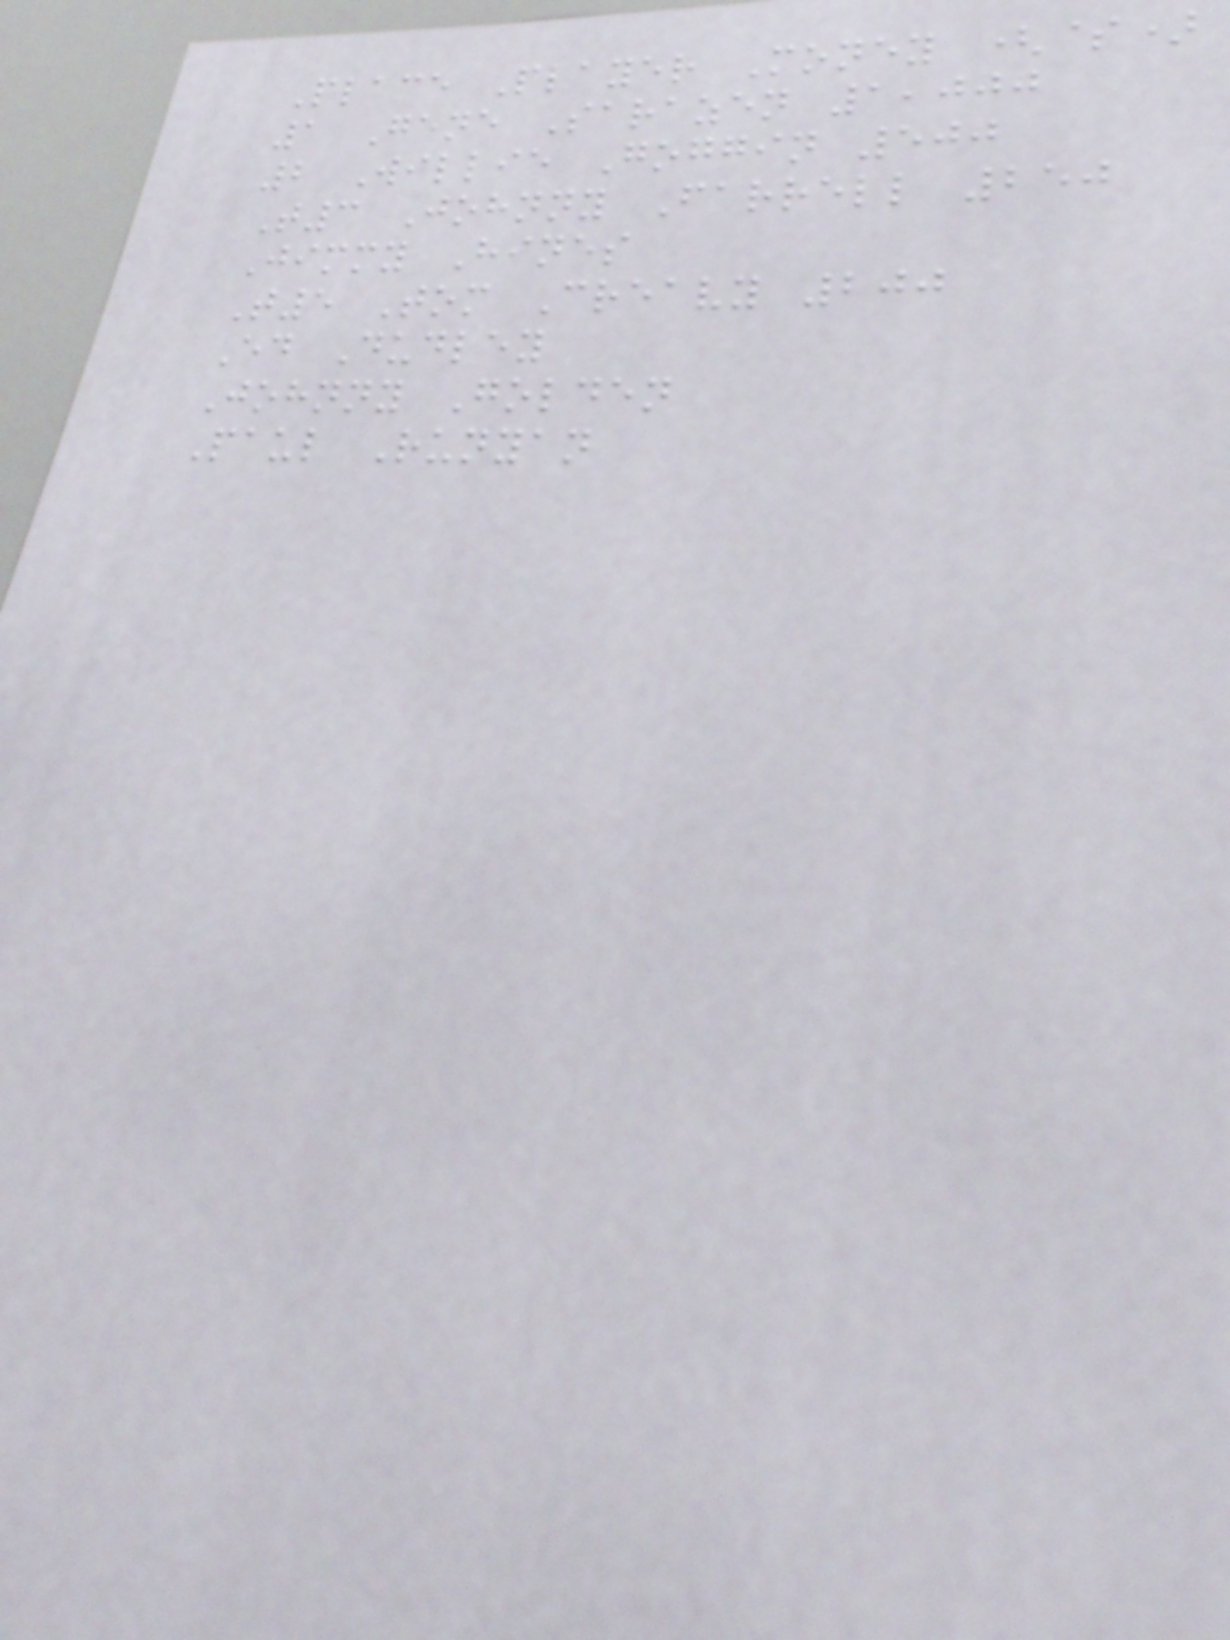Place Player Money ($)
1 Gene Sarazen 1,000
2 Willie Goggin 500
T3 Johnny Farrell 250
Jimmy Hines
T5 Tom Creavy 200
Ed Dudley
Johnny Golden
Paul Runyan
